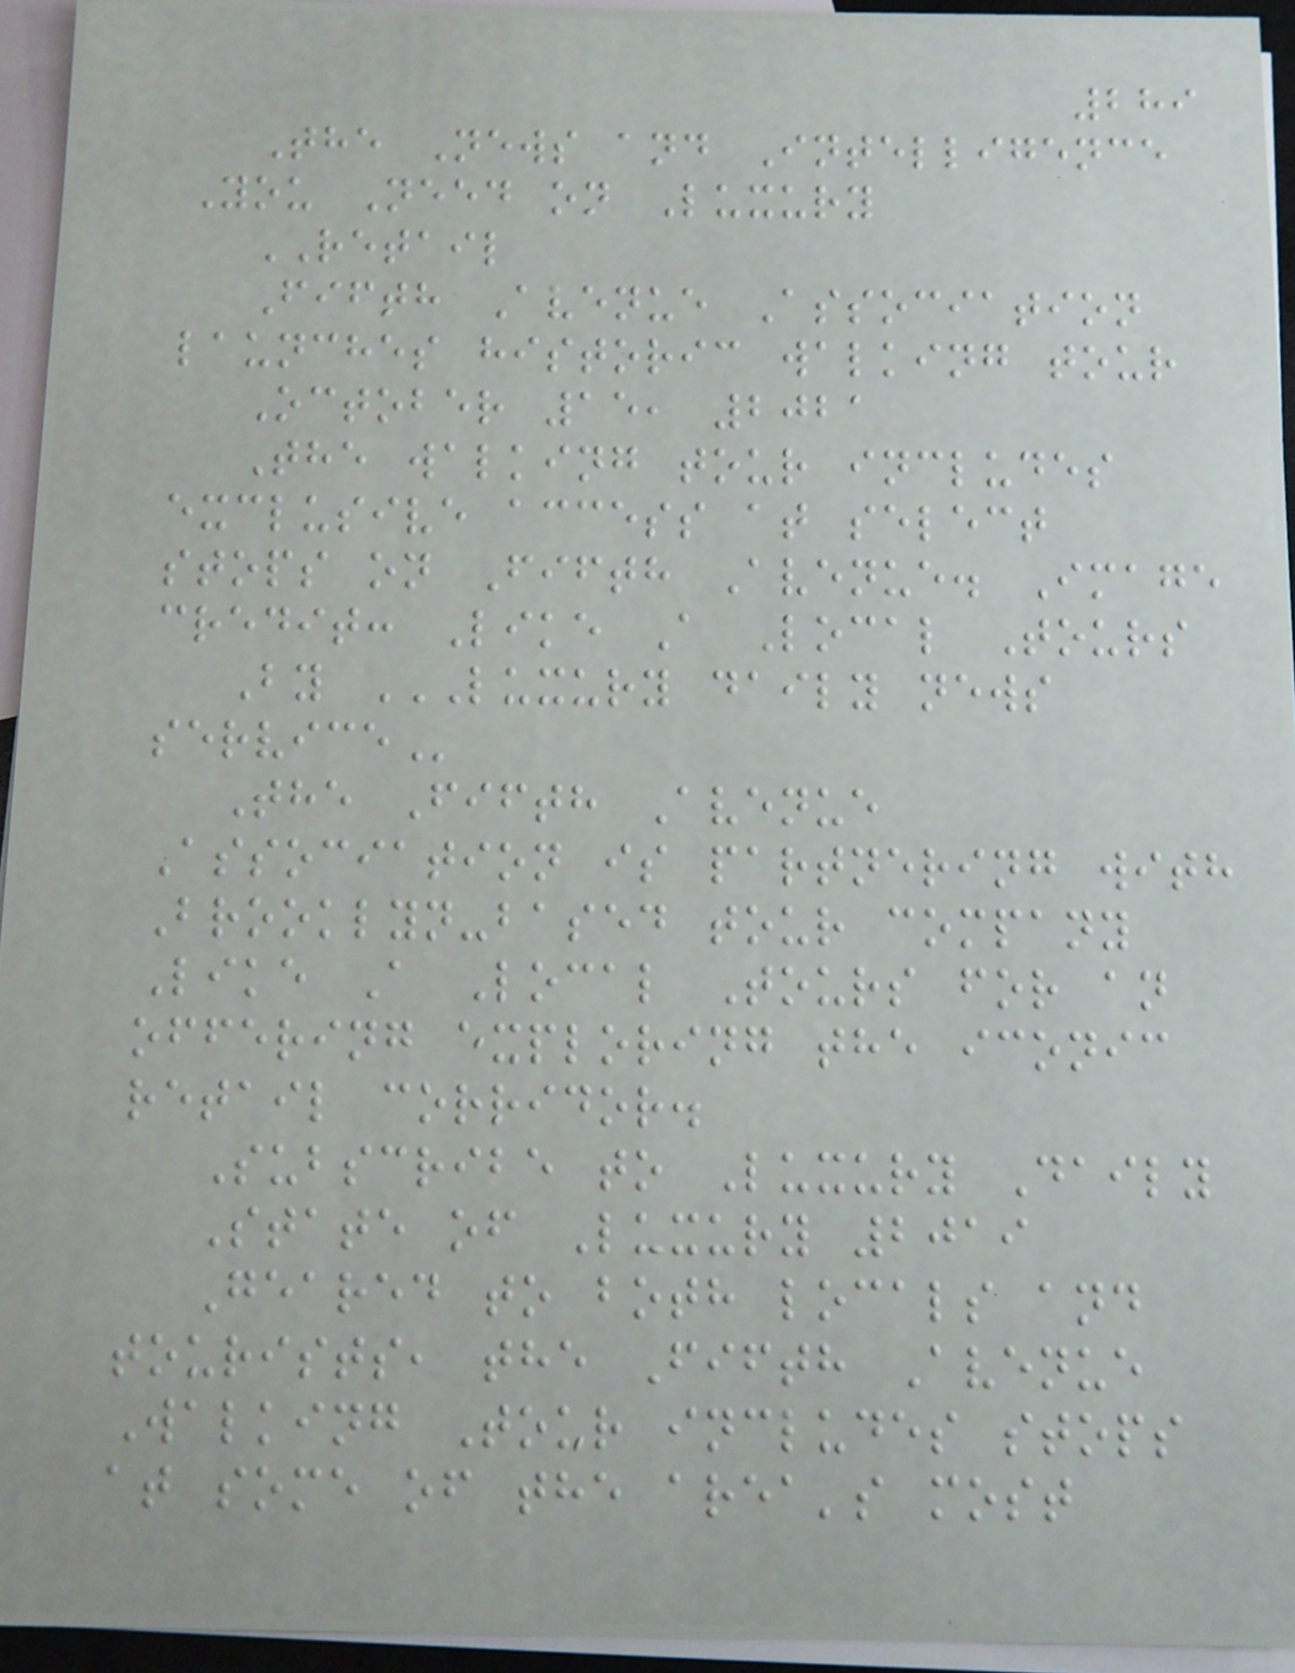289
The News and Intelligence
You Need on Luxury
RETAIL
Fifth Avenue Association
launches historic walking tour
October 15, 2021
The walking tour includes
exclusive access at select
stops on Fifth Avenue. Image
credit: Like A Local Tours
By LUXURY DAILY NEWS
SERVICE
The Fifth Avenue
Association is partnering with
Brooklyn-based tour company
Like A Local Tours for an
offering exploring the iconic
retail corridor.
Subscribe to Luxury Daily
State of Luxury 2019
Geared to both locals and
tourists, the Fifth Avenue
Walking Tour includes stops
at some of the area's most
